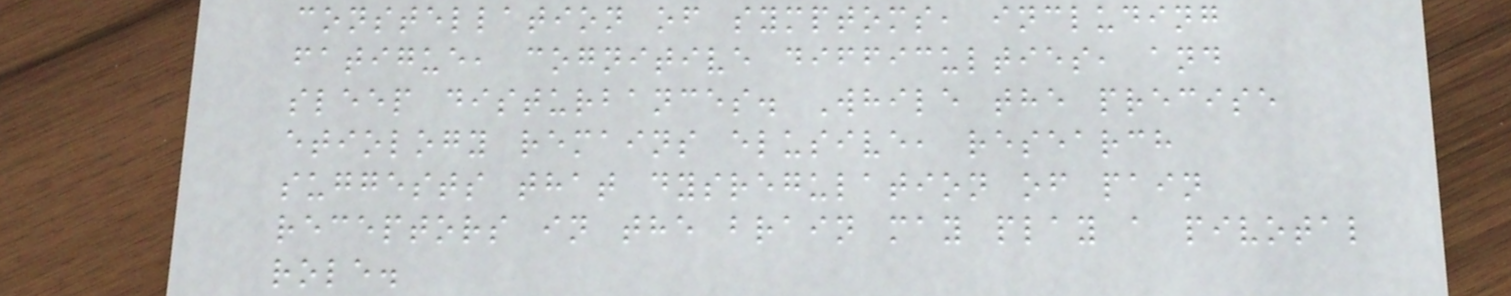constellation of symptoms, including
fatigue, cognitive difficulties, and
sleep disturbances. While the precise
etiology remains elusive, research
suggests that dysregulation of pain
receptors in the brain may play a pivotal
role.
